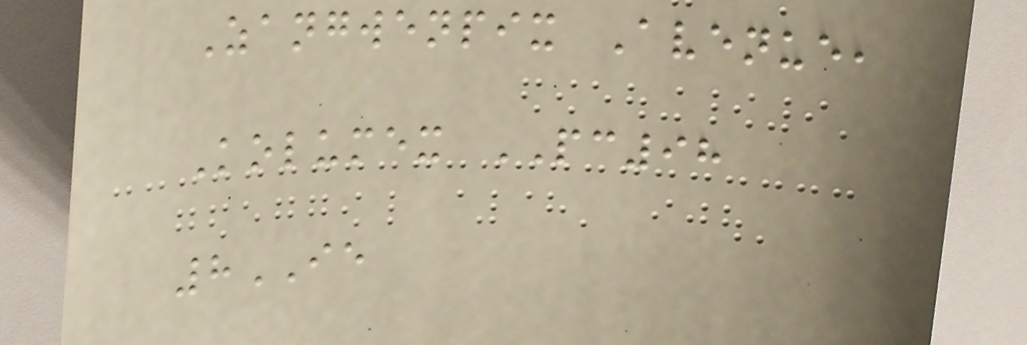Zangwenpix Avenue,
Kolumex PC98
8IE
